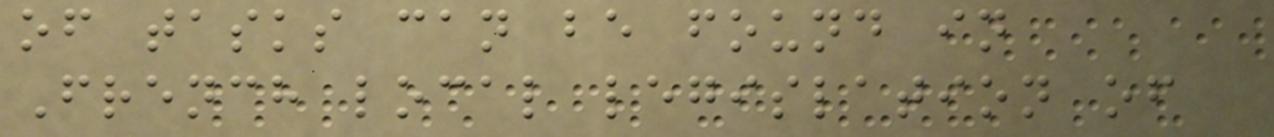of tasks can be found in
French local legislation of
